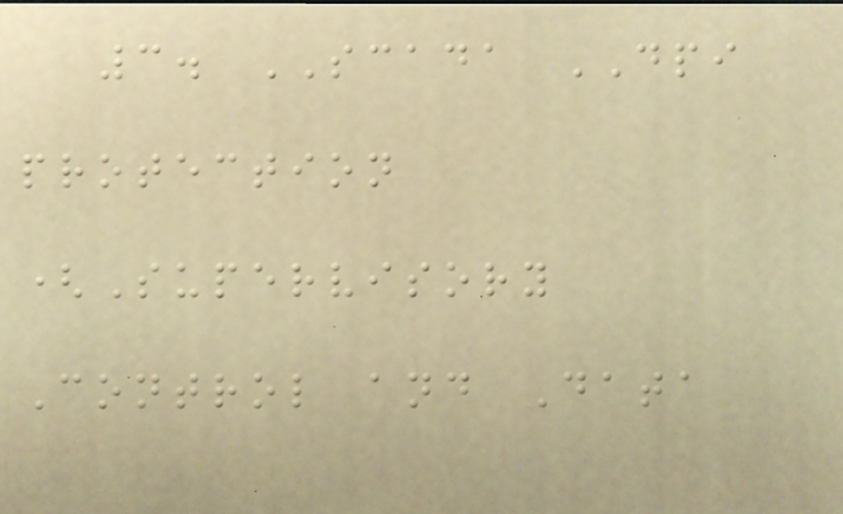3. SCADA DPI
protection
(Supervisory
Control and Data
